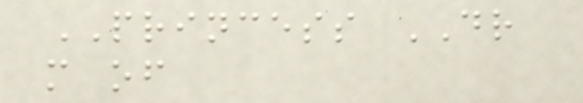PRINCESS DR
m of
